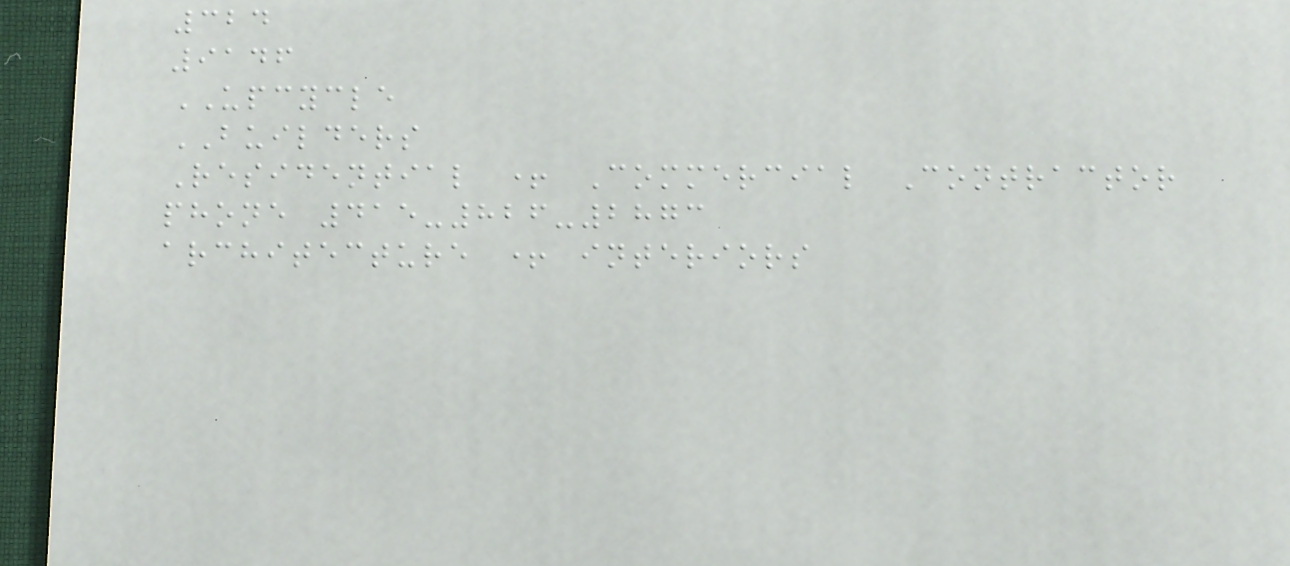324
9146
UPCYCLE
BUILDERS
Residential + Commercial Contractor
phone 415-826-2873
architecture + interiors
